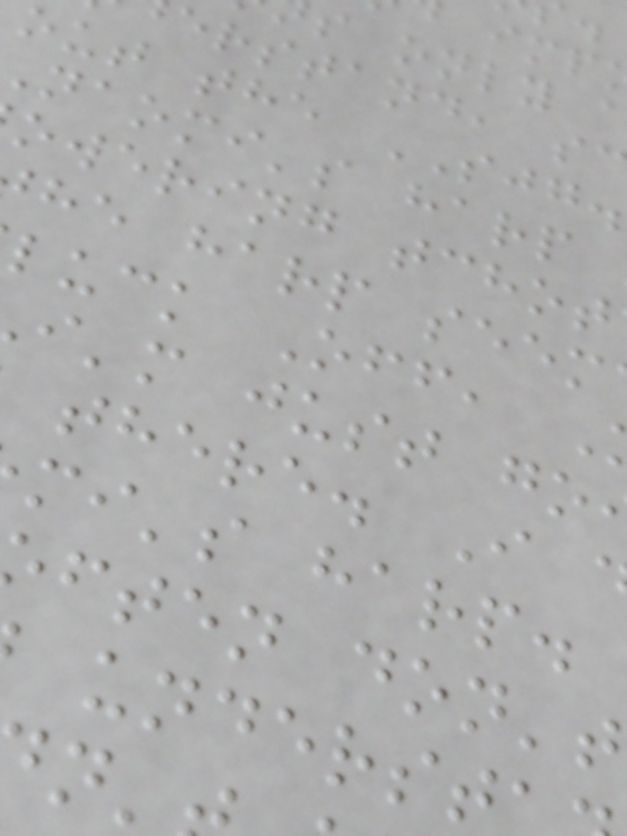erstand, s
out the SJG.
naomi's harp
owering tchot
he harp seem
luck Off,
i'm just go
there. I
mi's harp.
ften don't
underst
